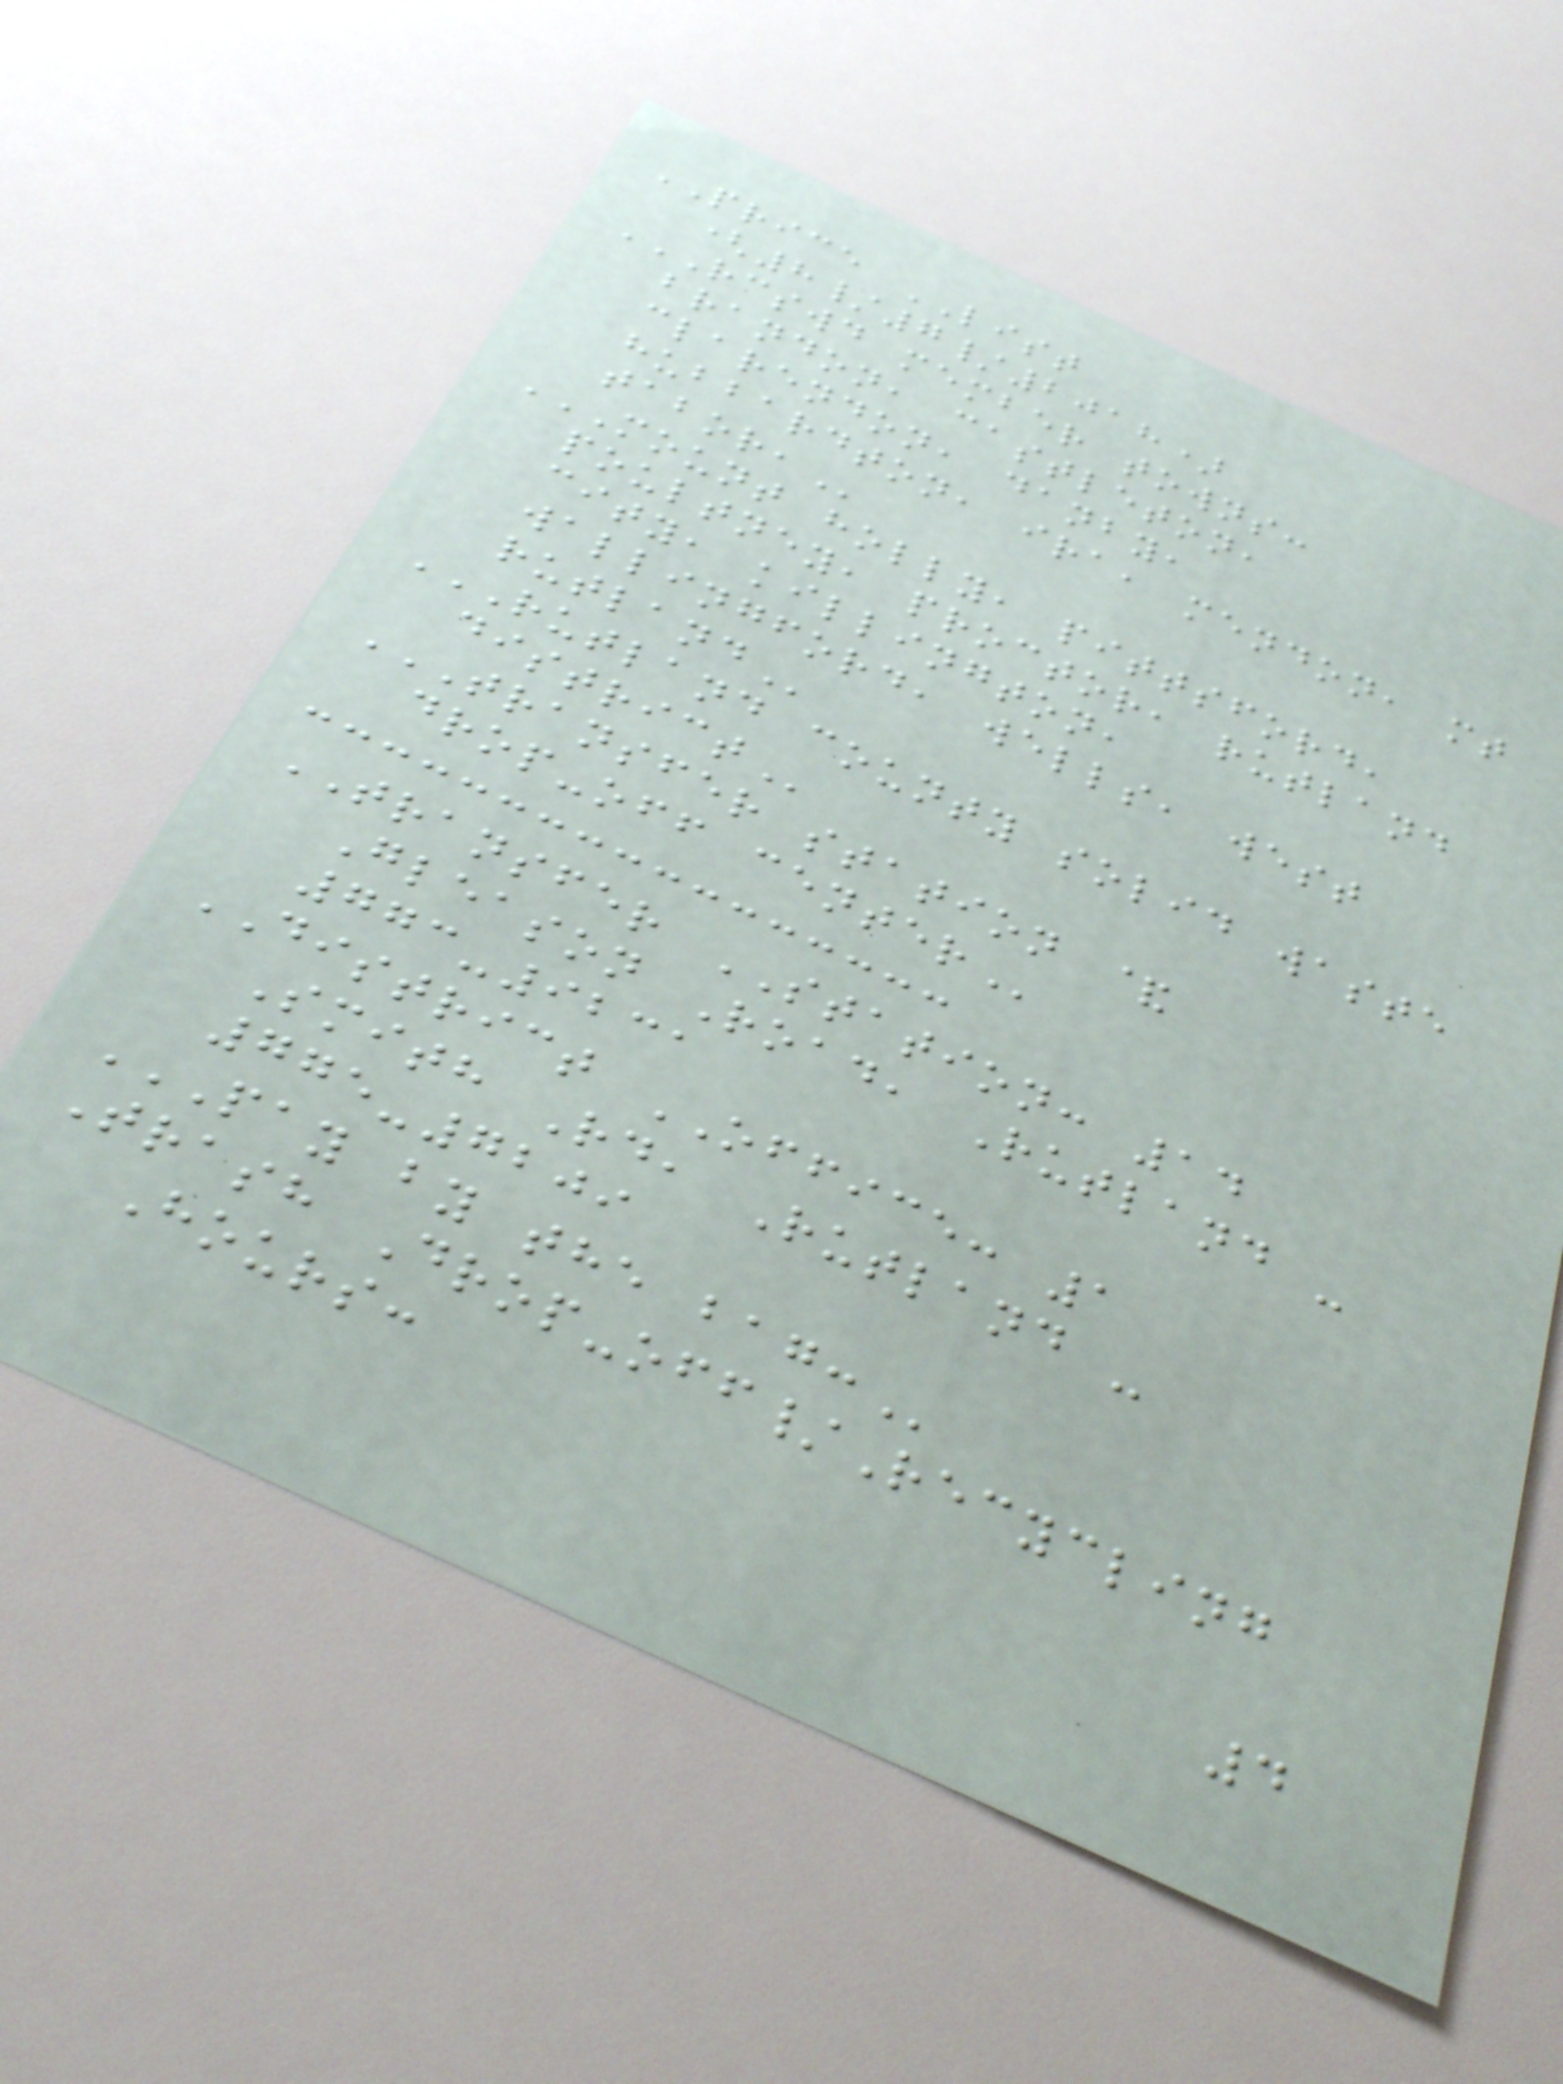PRICE LIST
(8/7/2018)
RCSWD MEMBER TOWNS:
BRANDON, CASTLETON,
CLARENDON, DANBY,
HUBBARDTON, IRA, MENDON, MT
TABOR,
MOUNT HOLLY, PITTSFORD,
POULTNEY, PROCTOR, RUTLAND
CITY, KILLINGTON,
WALLINGFORD, WELLS, WEST
RUTLAND
RUTLAND COUNTY SOLID WASTE
DISTRICT
TRANSFER STATION &
DROP-OFF CENTER
TRANSFER STATION: 14
Gleason Road, Rutland -
773-9231
DISTRICT OFFICE: 1
Smith Rd, Rutland -
775-7209
PAY BY THE BAG:
Trash Drop-off/Recycling
Hours:
4
